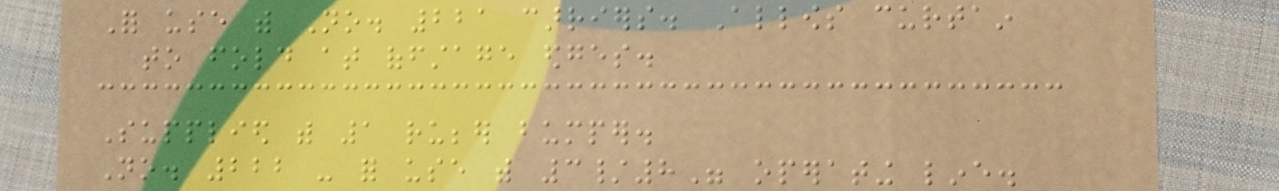For use with No. 221 carriers. Allows curtain
to fold at offstage edges.
Supplied with 1 rubber bumper.
No. 222 - for use with 3/8" operating line.
